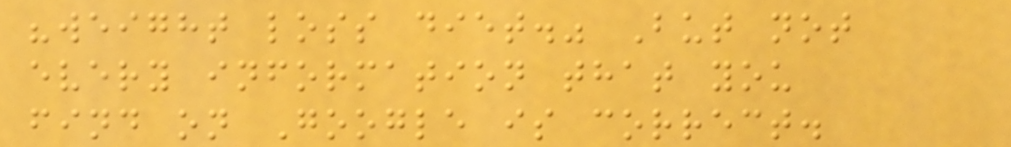"weight loss diet." But not
every information that you
find on Google is correct.
